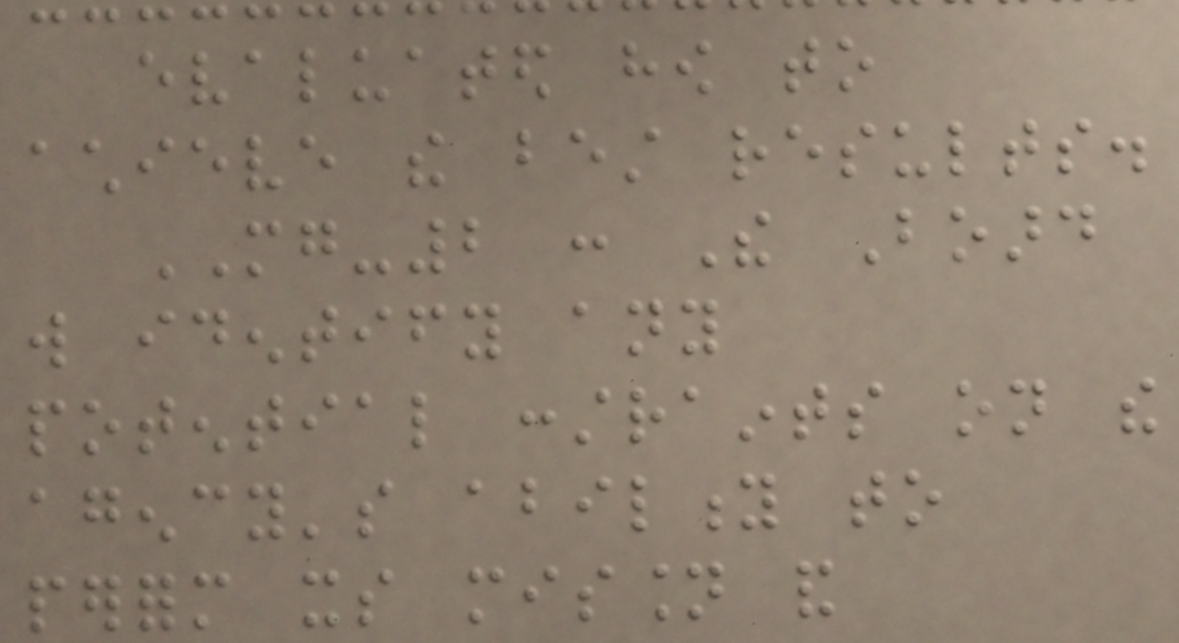evaluated how to
achieve the best results.
MG-2 : The Board
will identify any
potential constraints on the
agency's ability to
perform its mission and
